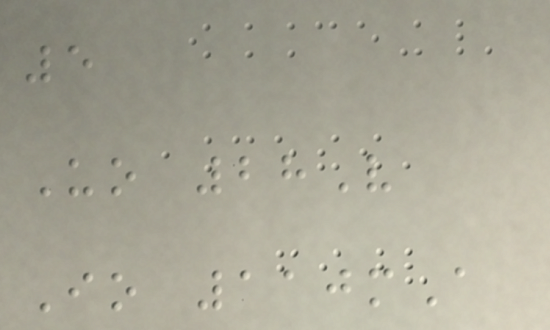5
Uo 28V
Io 110mA
